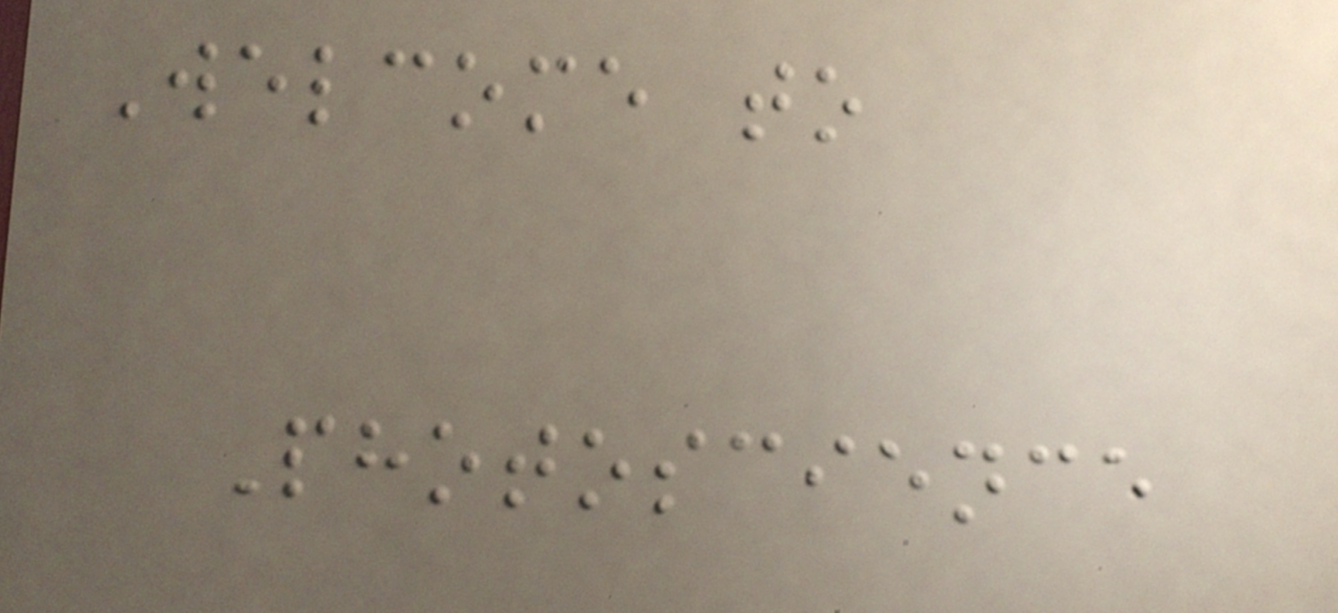Welcome to
Photoscience
